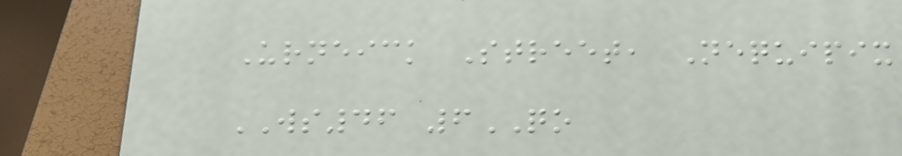Urneick Street, Nequipix
WS46 6QO
